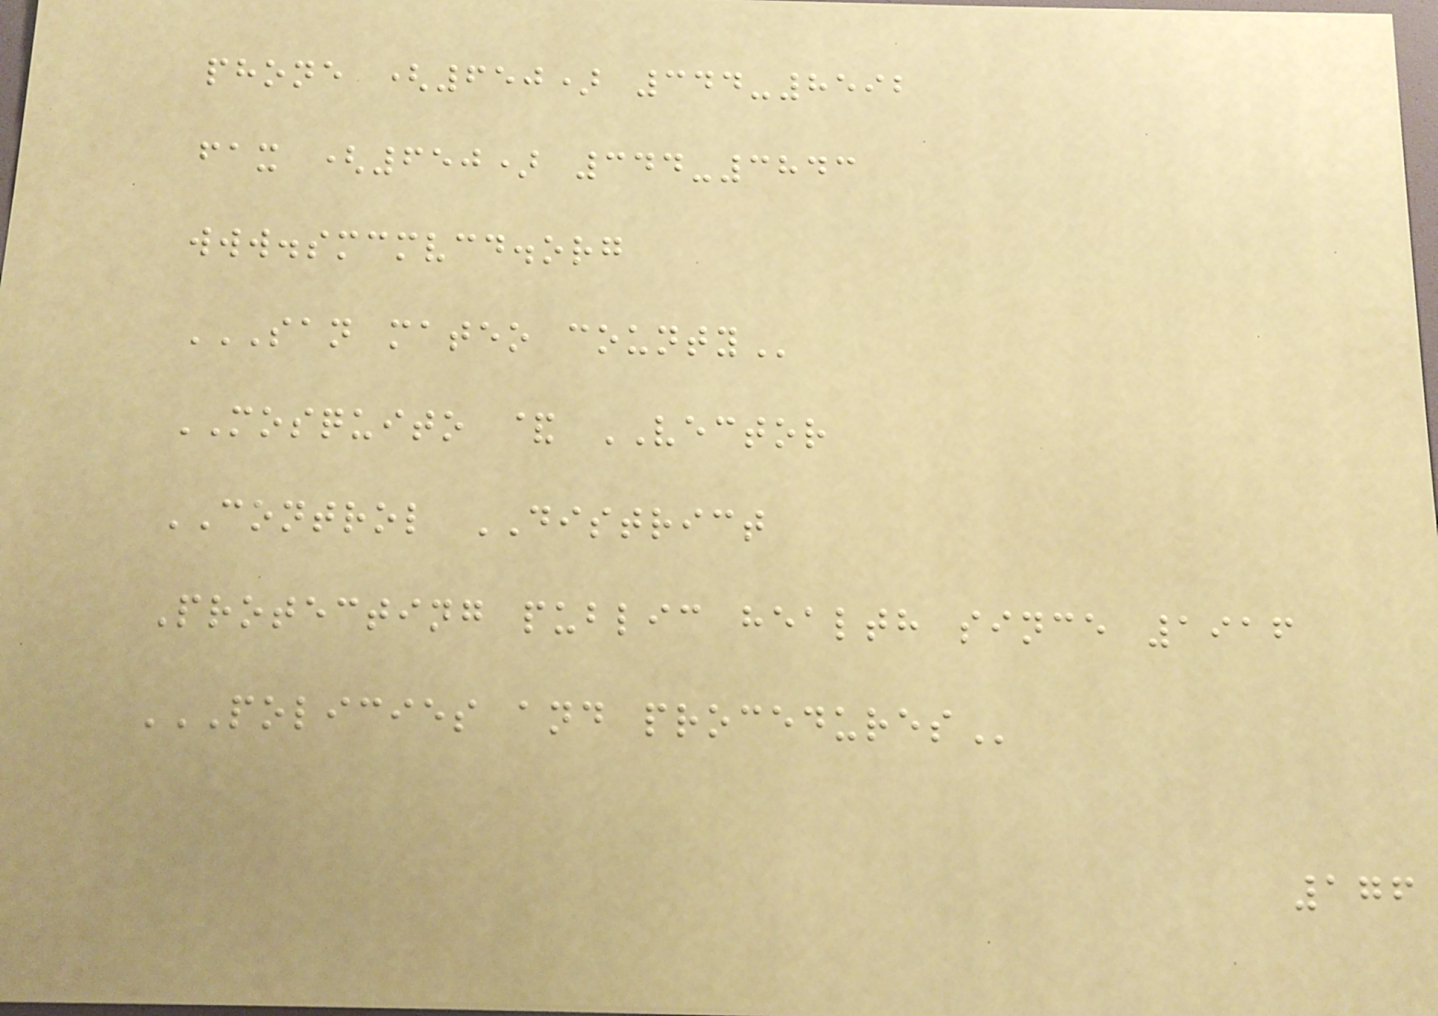phone (650) 344-8592
fax (650) 344-3843
www.smcmvcd.org
SAN MATEO COUNTY
MOSQUITO & VECTOR
CONTROL DISTRICT
Protecting public health since 1916
POLICIES AND PROCEDURES
176
